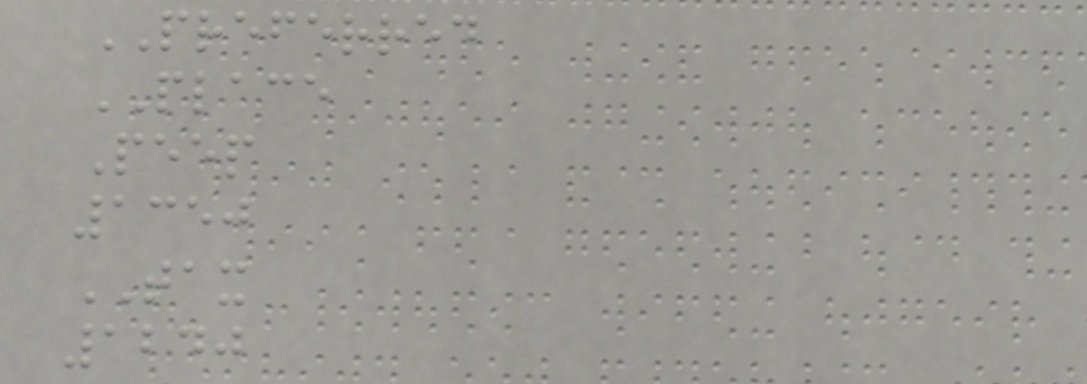PREFERRED
PLACE
Peep
1350
TAX
1240
